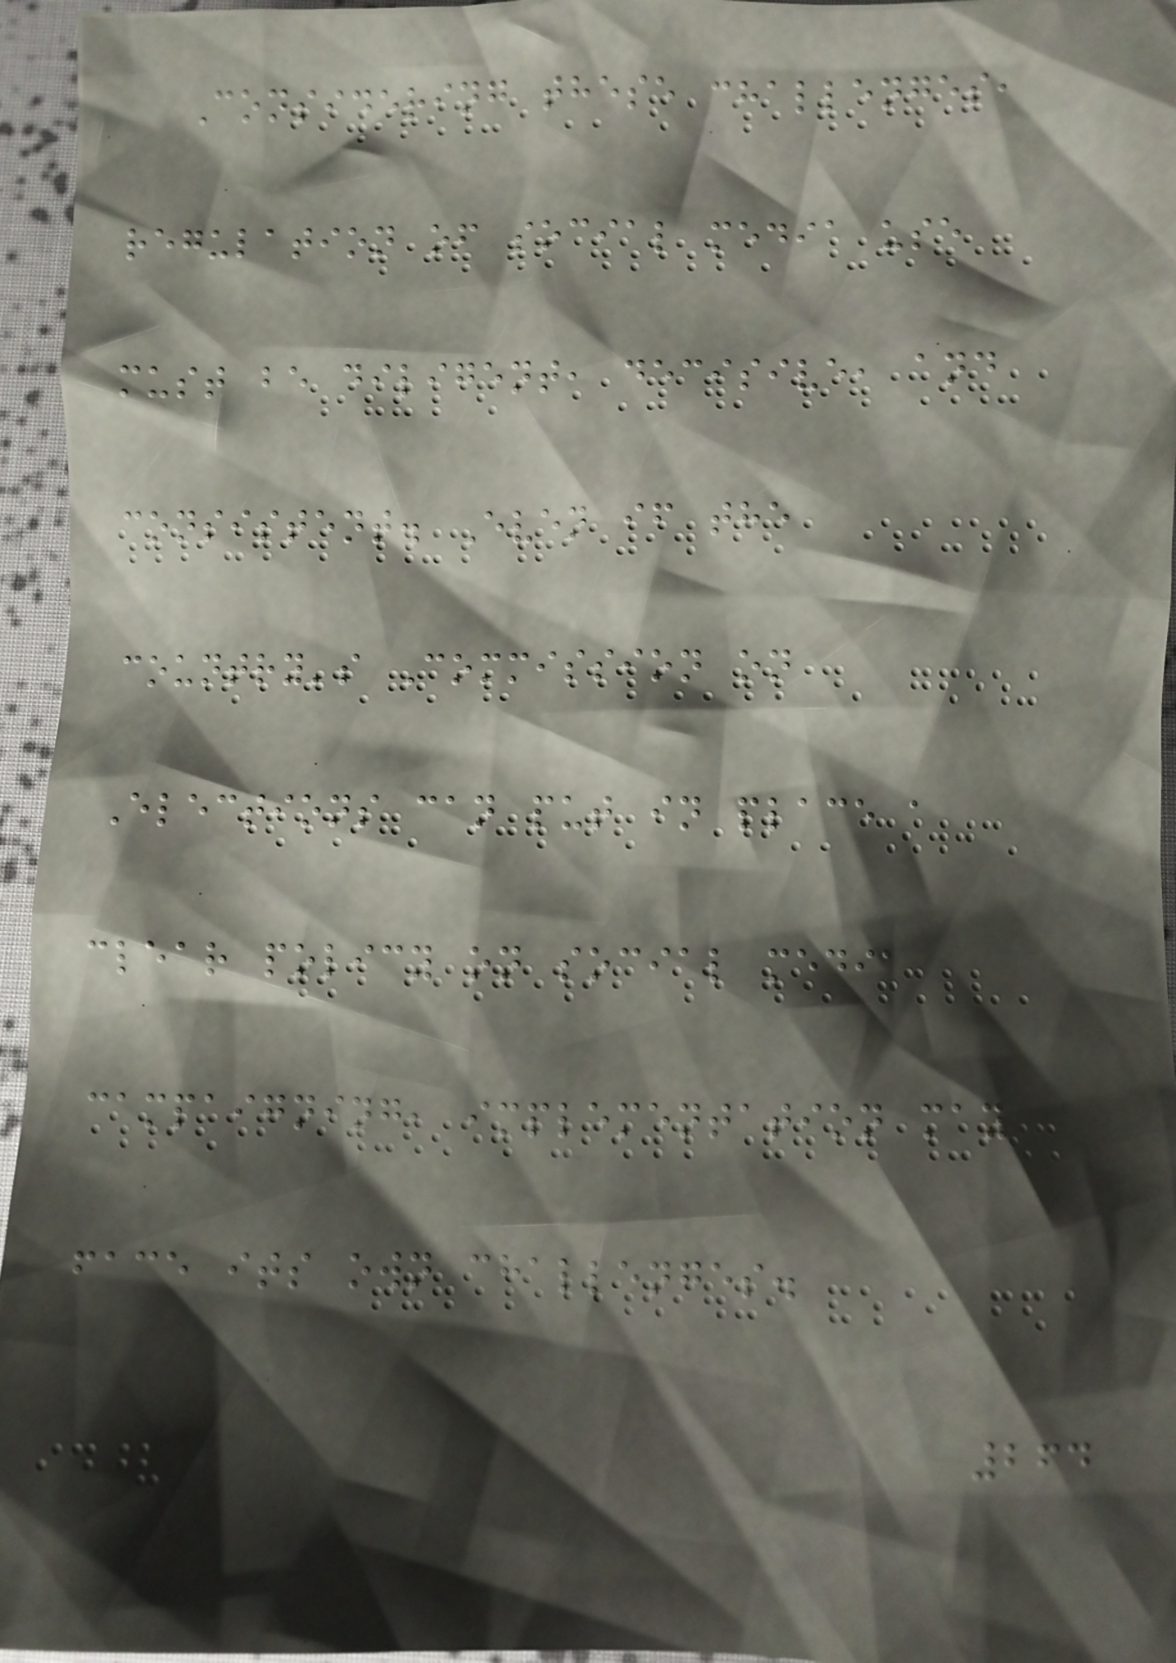Considering these challenges,
regulation of social media use
must be diligent, decisive, and
consistent. Even if the
country's Commission on
Elections can put in place a
clear policy on social media
campaigning, implementation may
face its own challenges.
264
